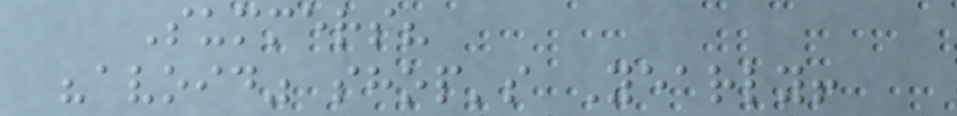Summers?
"avoid" shop's Yearly!
